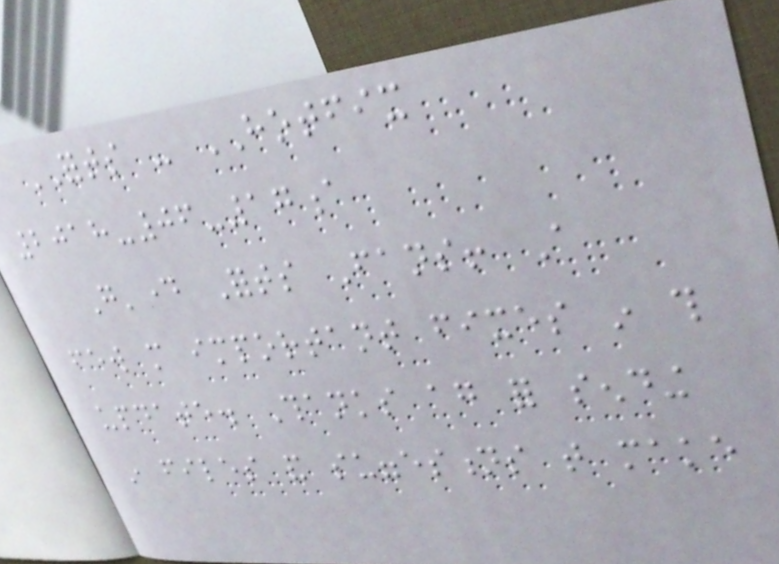FORTS - HOTFIX
2018-06-17a
G'day Forts Fans! A
few more important fixes in this
update. Thanks again for sending
in files and suggestions that make
